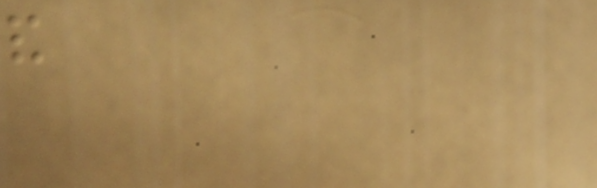and
